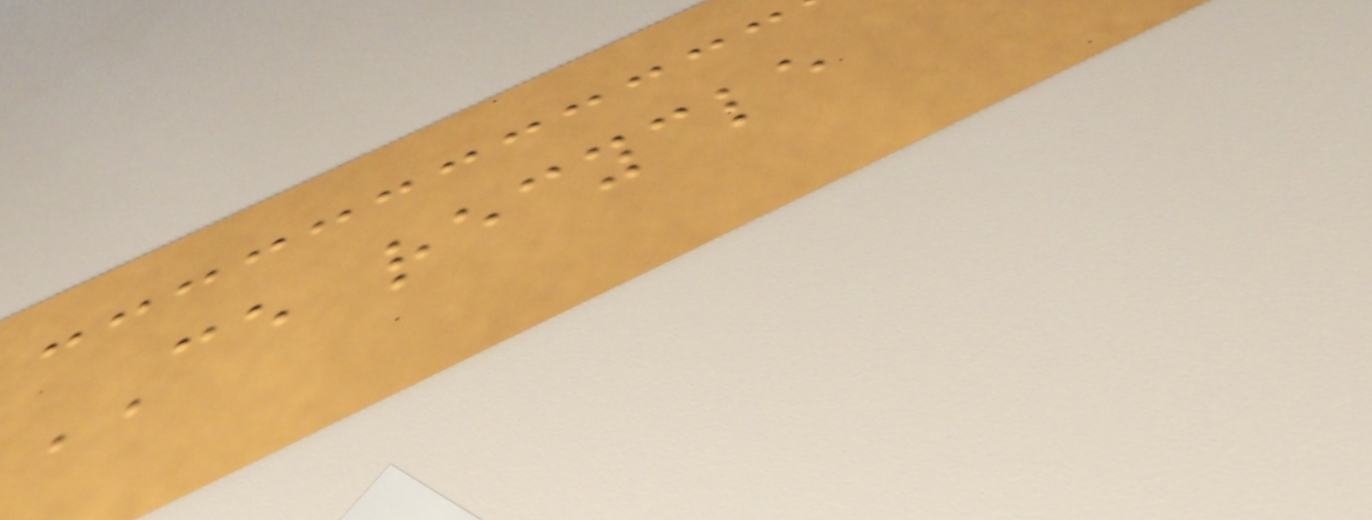CE recycle
